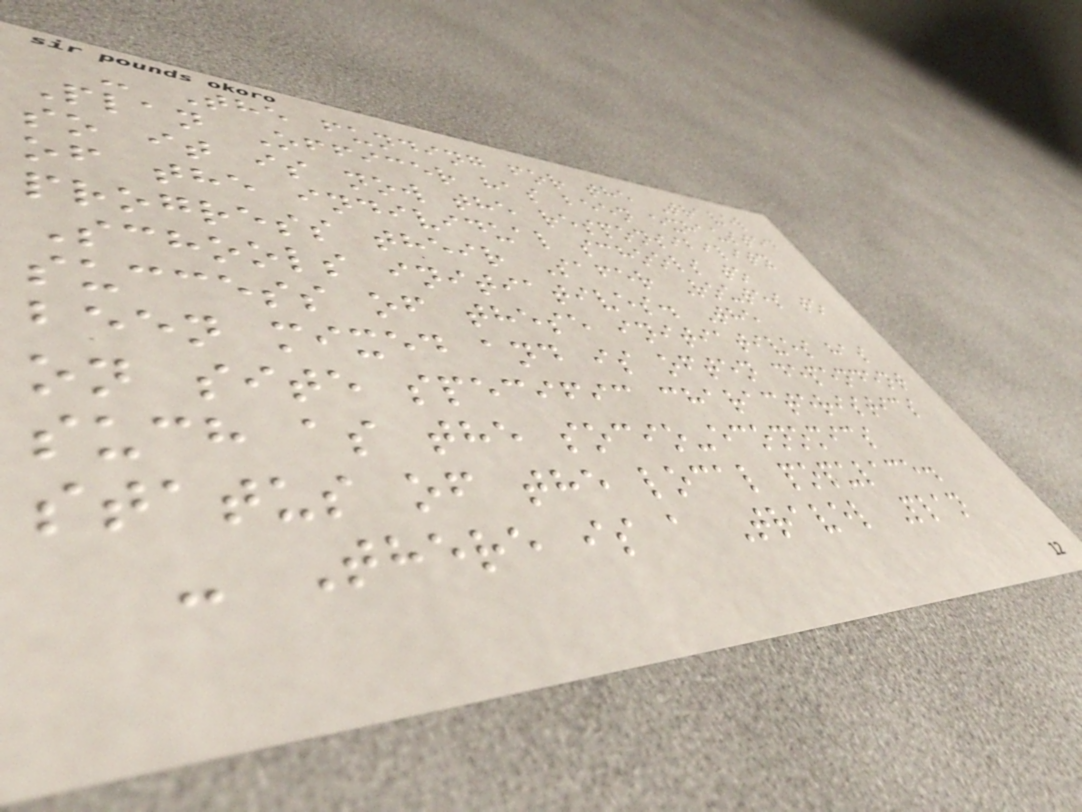- The funding for the Travel
Plan Officer has been exhausted
so it is now the responsibility
of the individual schools to
progress their Safer Routes to
Schools initiatives. The
success of these initiatives has
been mixed and is often dependent
on site specific characteristics
such as the socio-economics
status of the local populace.
- There is a Travel Plan
